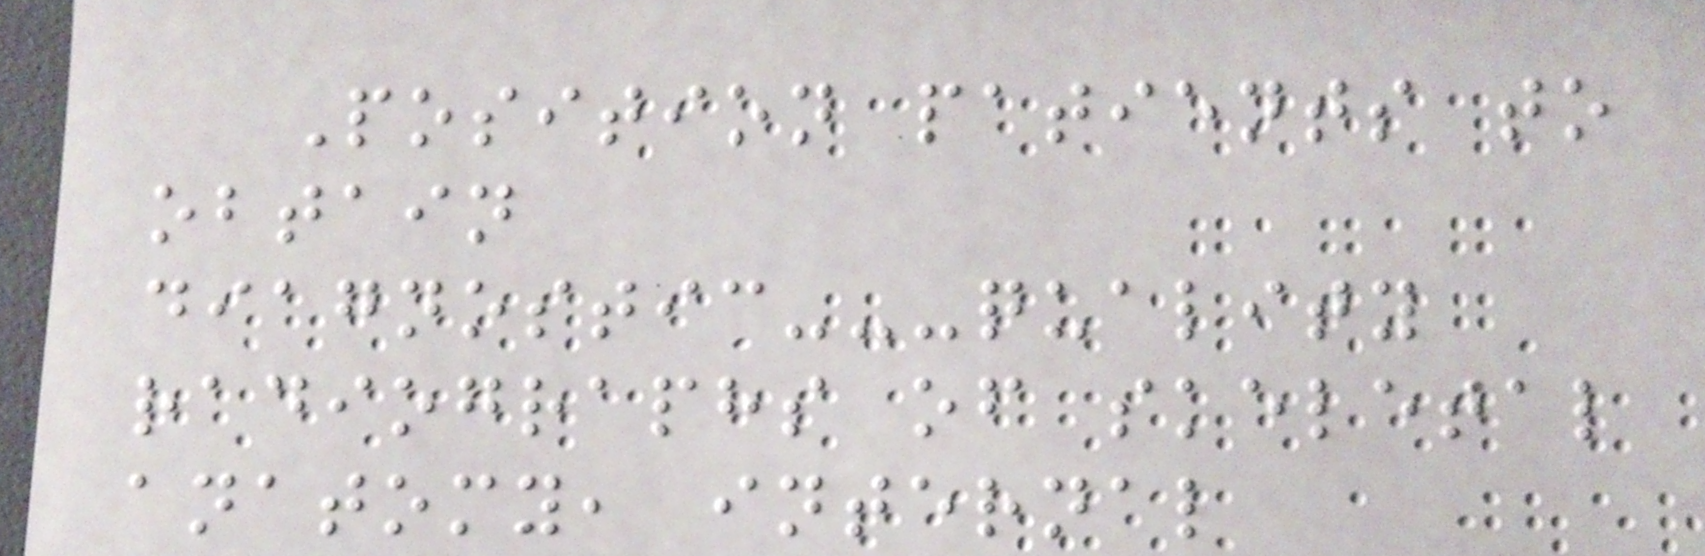Position patients to
obtain
diagnostic---quality
radiographs of skeletal
anatomy, internal
